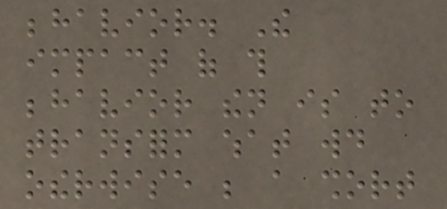behavior. The
impact of this
behavior then is to
transform what would
otherwise be a short
